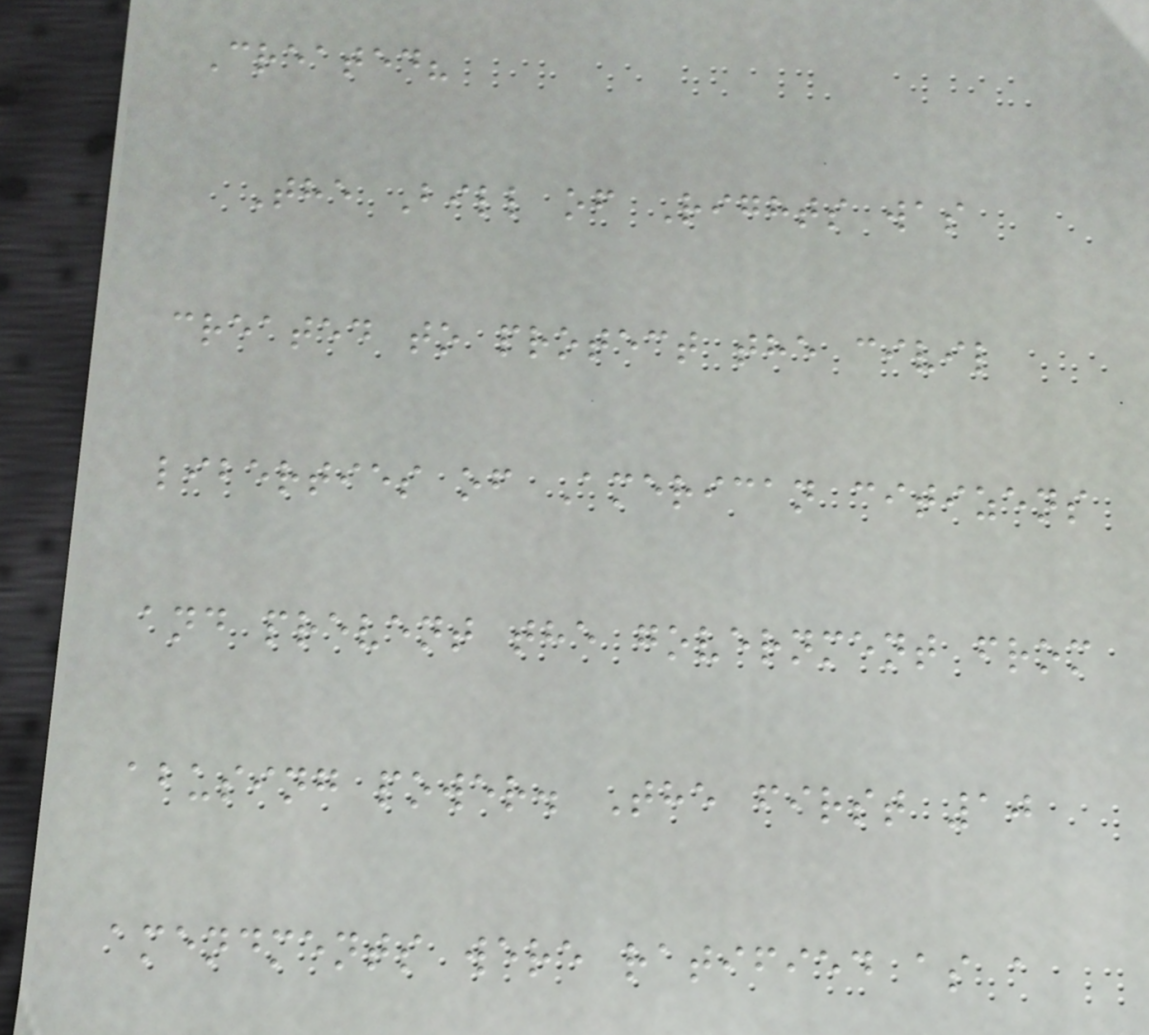Created?
The Bill of Rights was
created to protect the civil
liberties of American citizens
and prevent the government from
abusing power. The first 10
amendments were ratified as a
